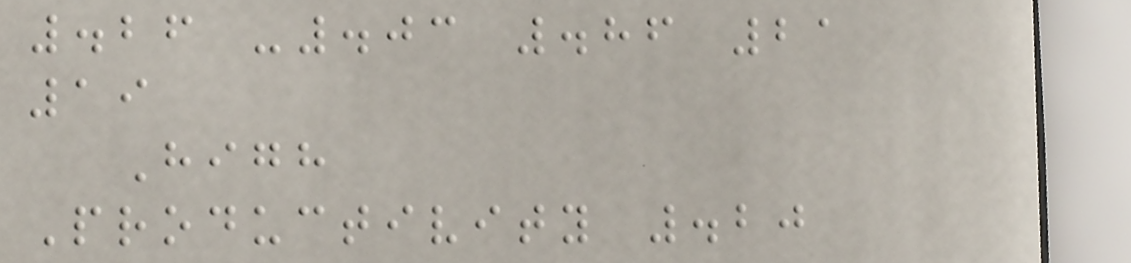.26 -.03 .86 21
19
High
Productivity .20
